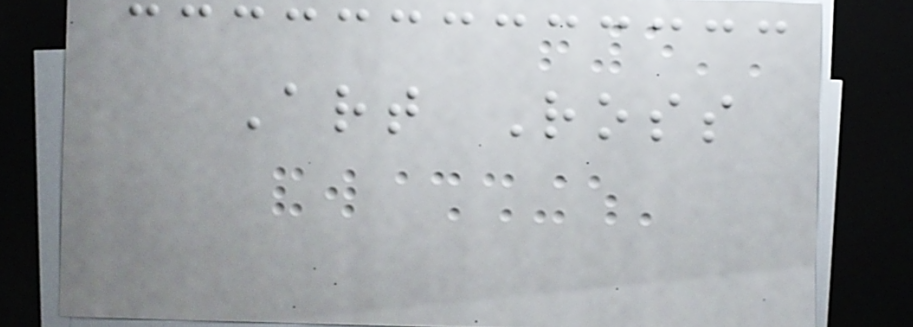Art Ross
